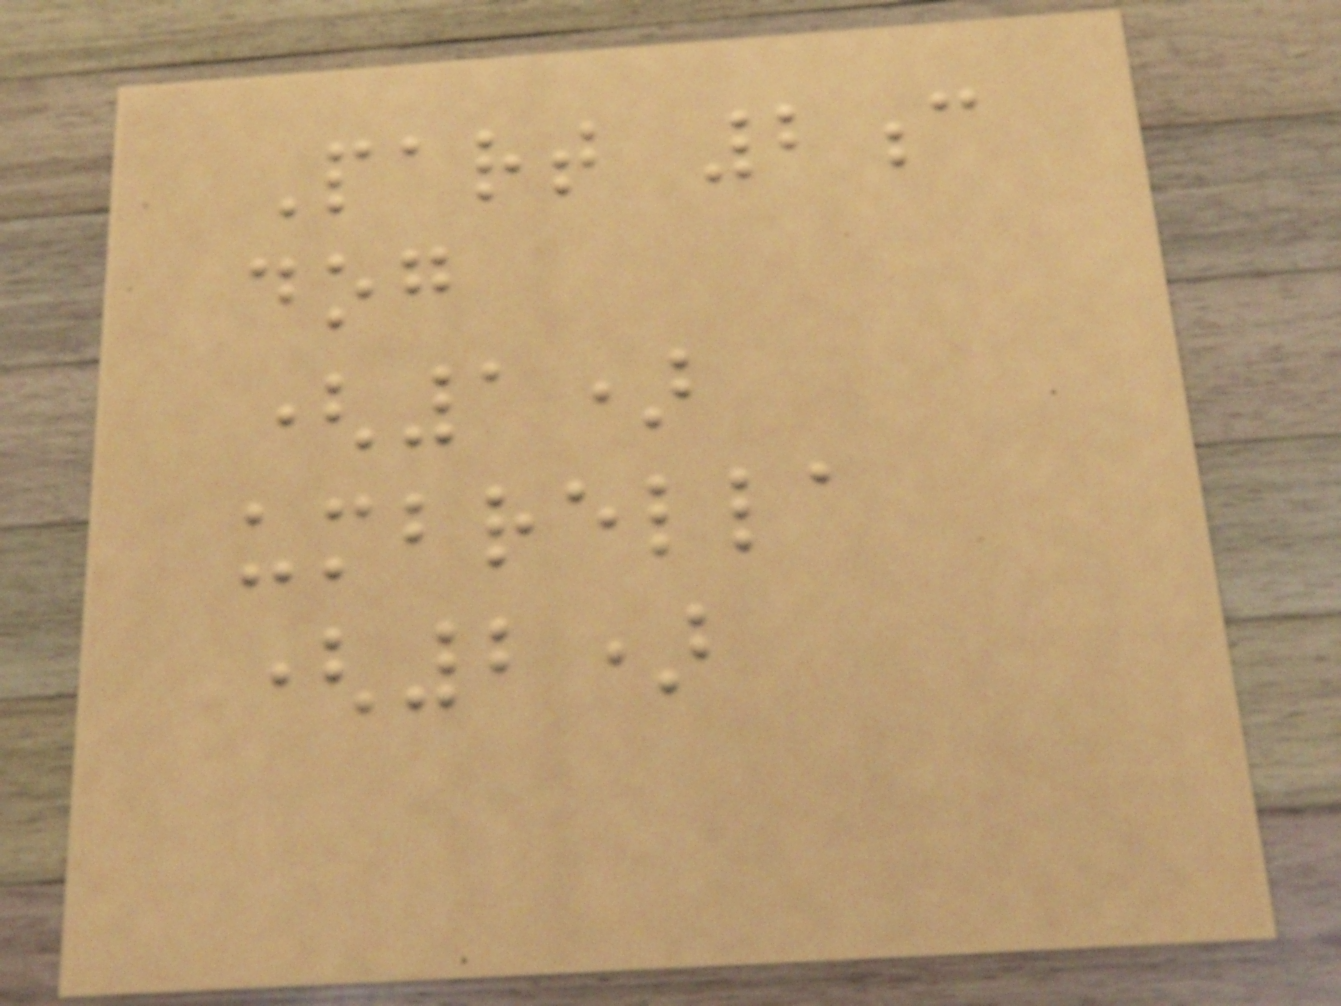Part 2c
dog
(1)
umbrella
(2)
